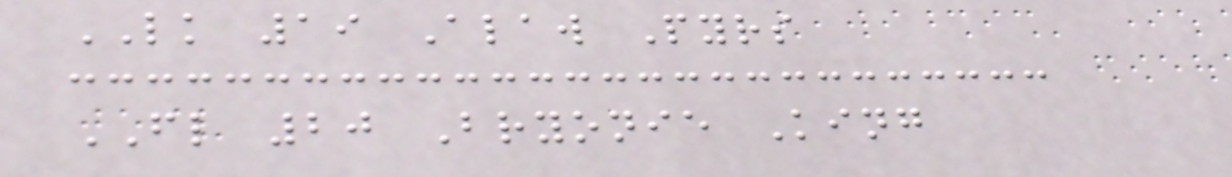LK 19 Alaw Pyrs
FL 20 Bryonie King
